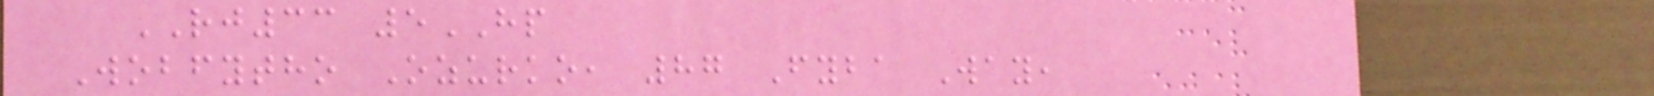RJ33 5HP
Wobfytho Ozurko, 87 Fyba Way,
